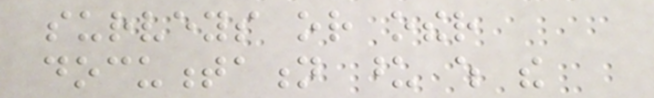surveys or other
documentation upon which the
